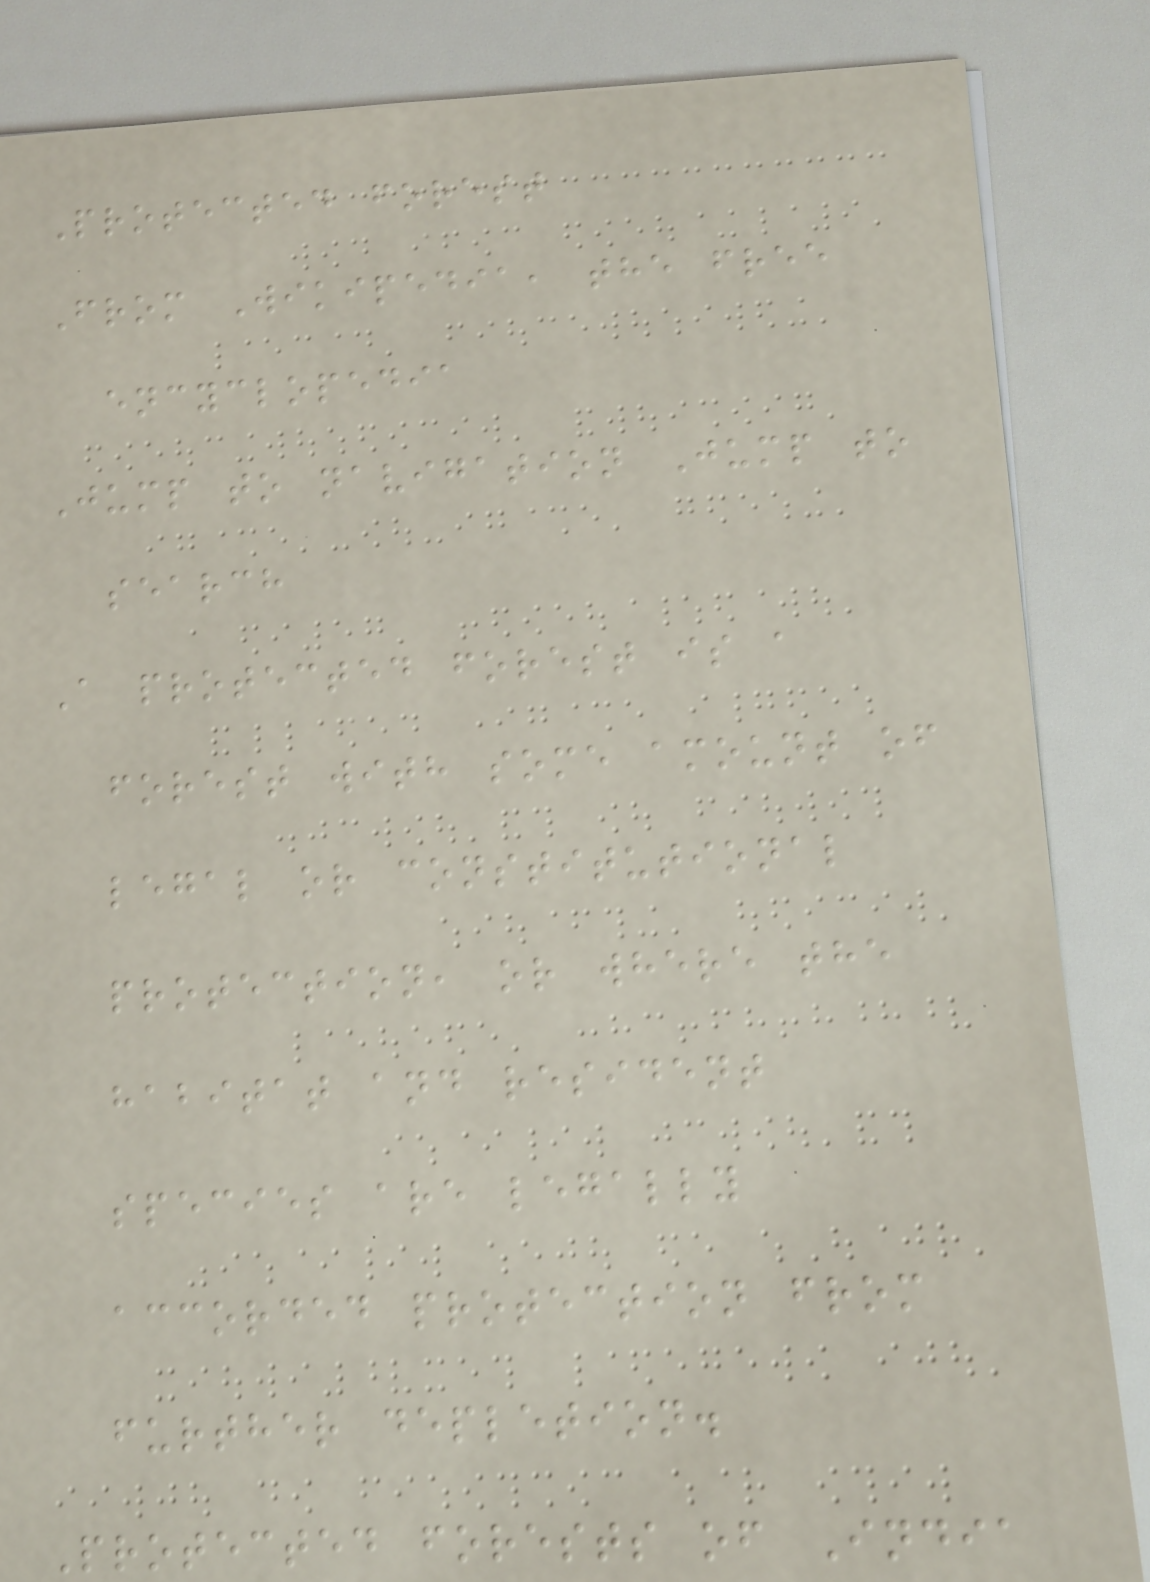Protected forest
From Wikipedia, the free
encyclopedia
Jump to navigation Jump to
search
A protected forest is a
forest with some amount of
legal or constitutional
protection, or where the
habitat and resident
species are legally
accorded protection from
further depletion.
Protected forests of India
